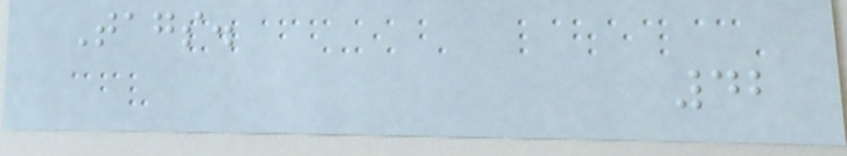Tags.
42
